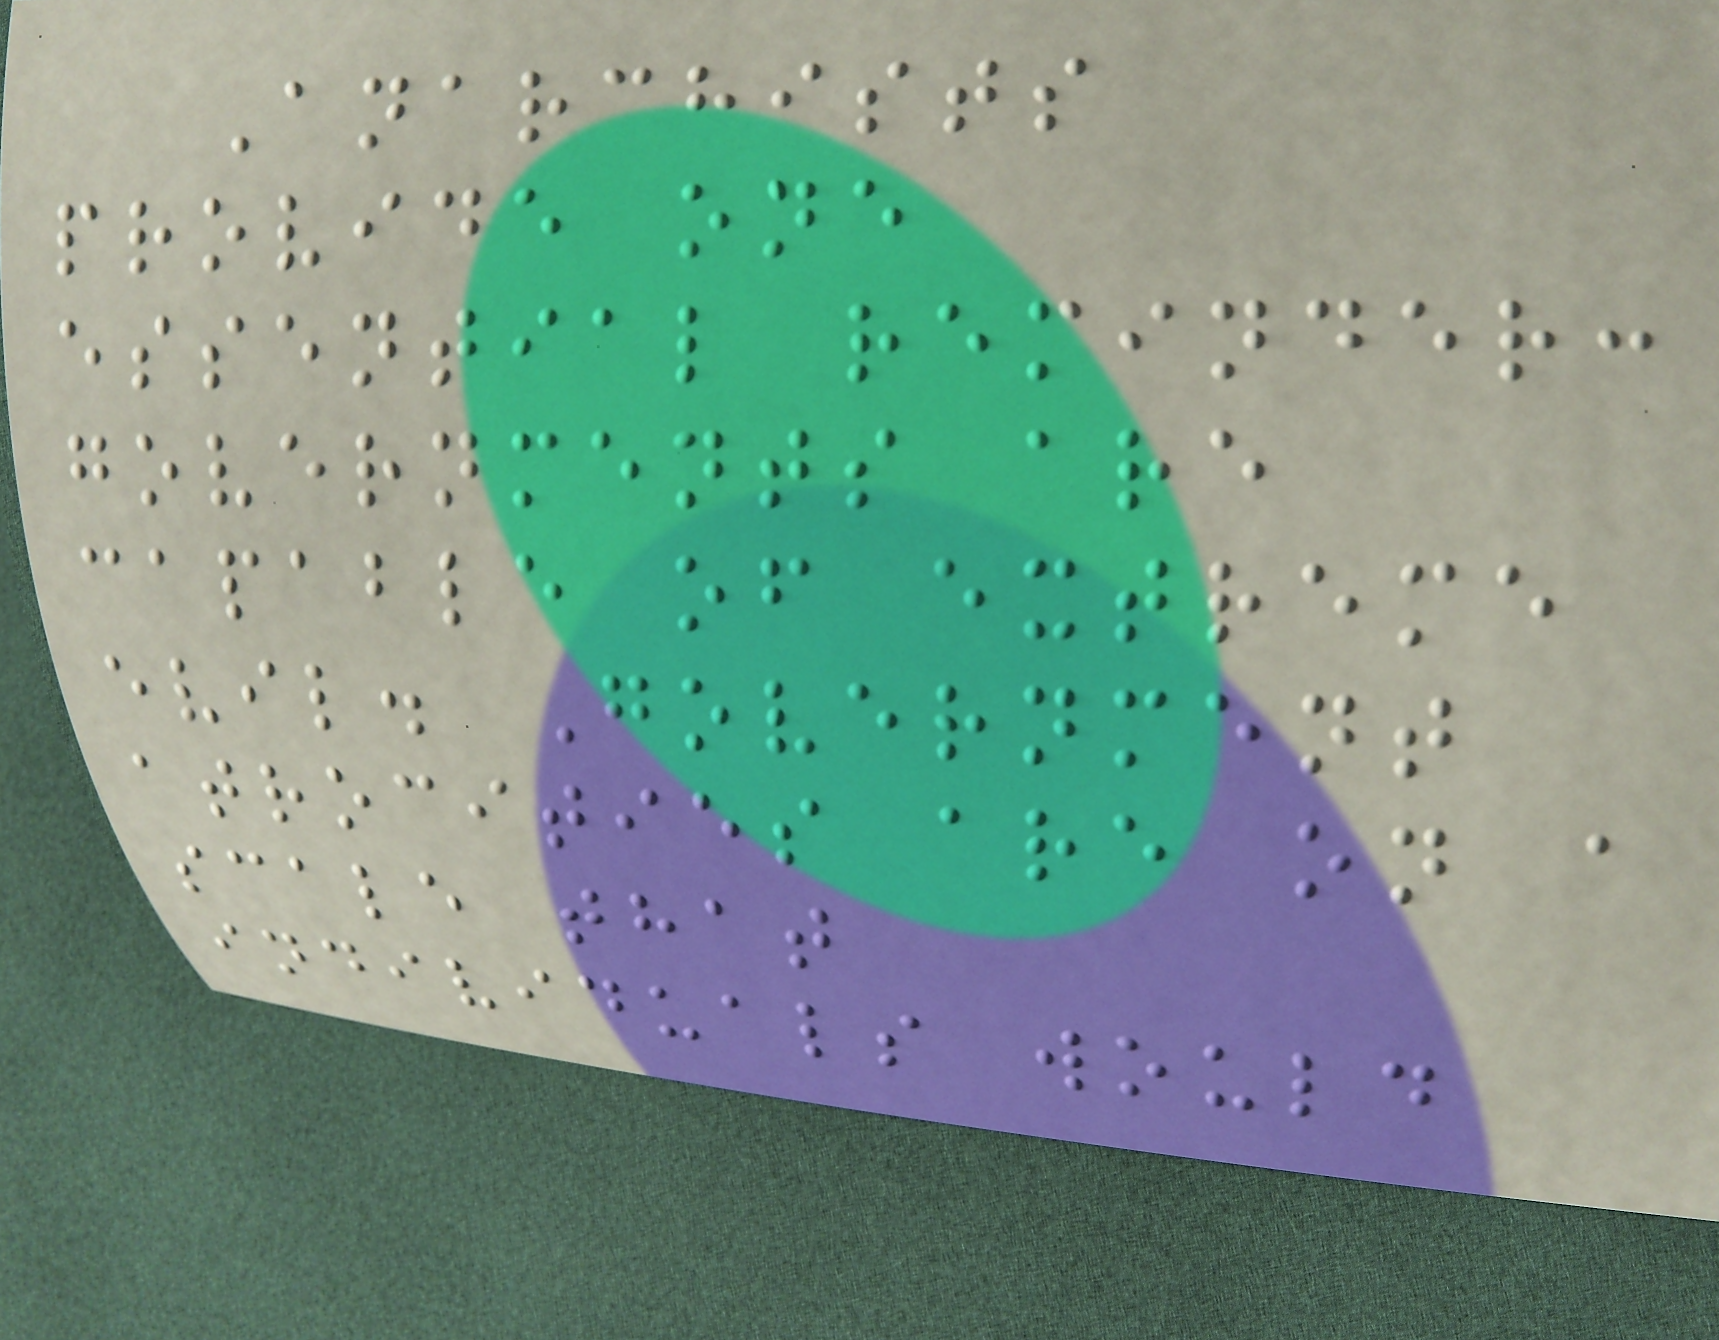Anarchists
provide one
essential reminder:
governments are
capable of extreme
evil. Government
atrocities are on a
scale that
individuals would
